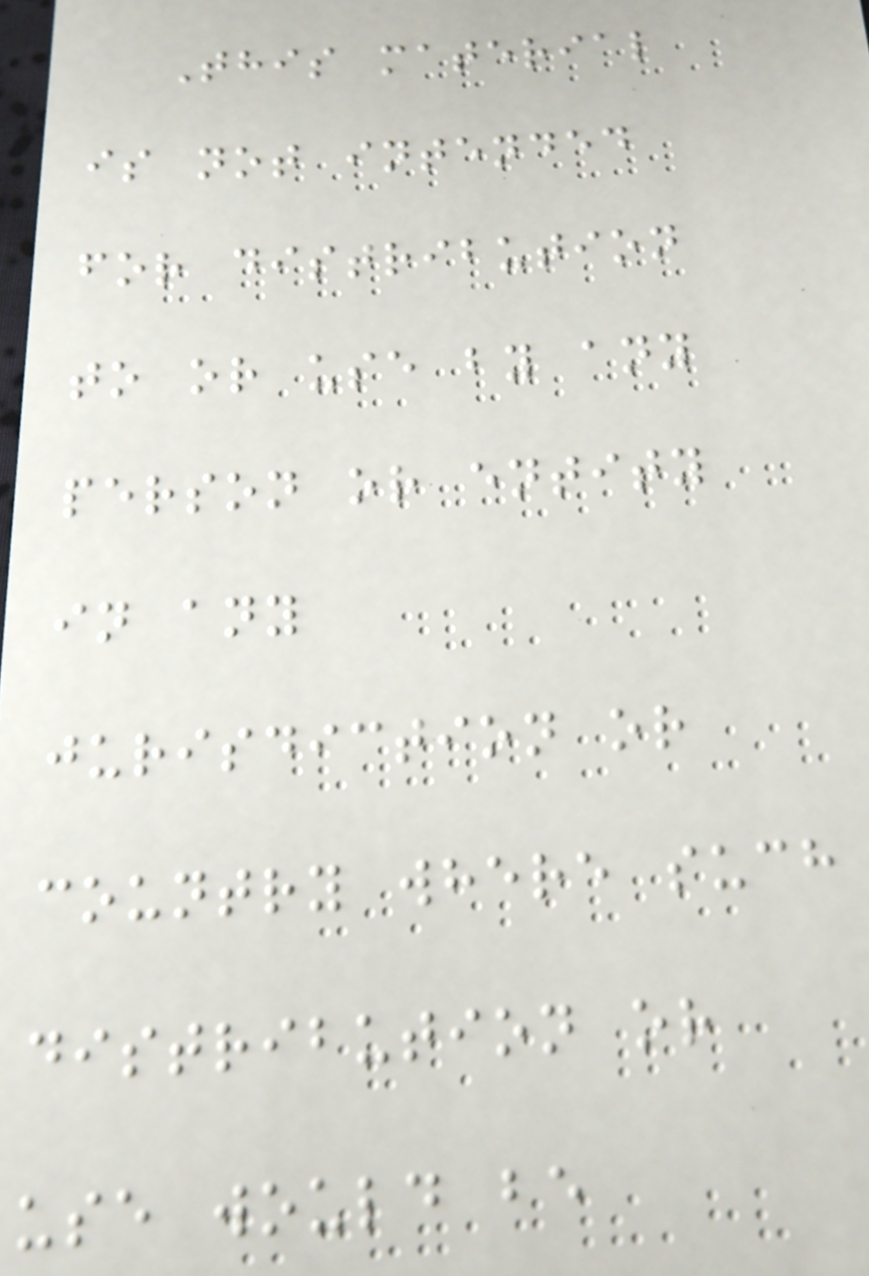This material
is not intended
for distribution
to or use by any
person or entity
in any
jurisdiction or
country where such
distribution or
use would be
